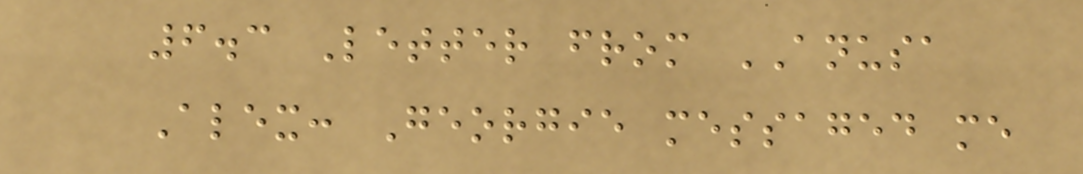6.3 Letter from ANUSA
Alex: Georgie messaged me
